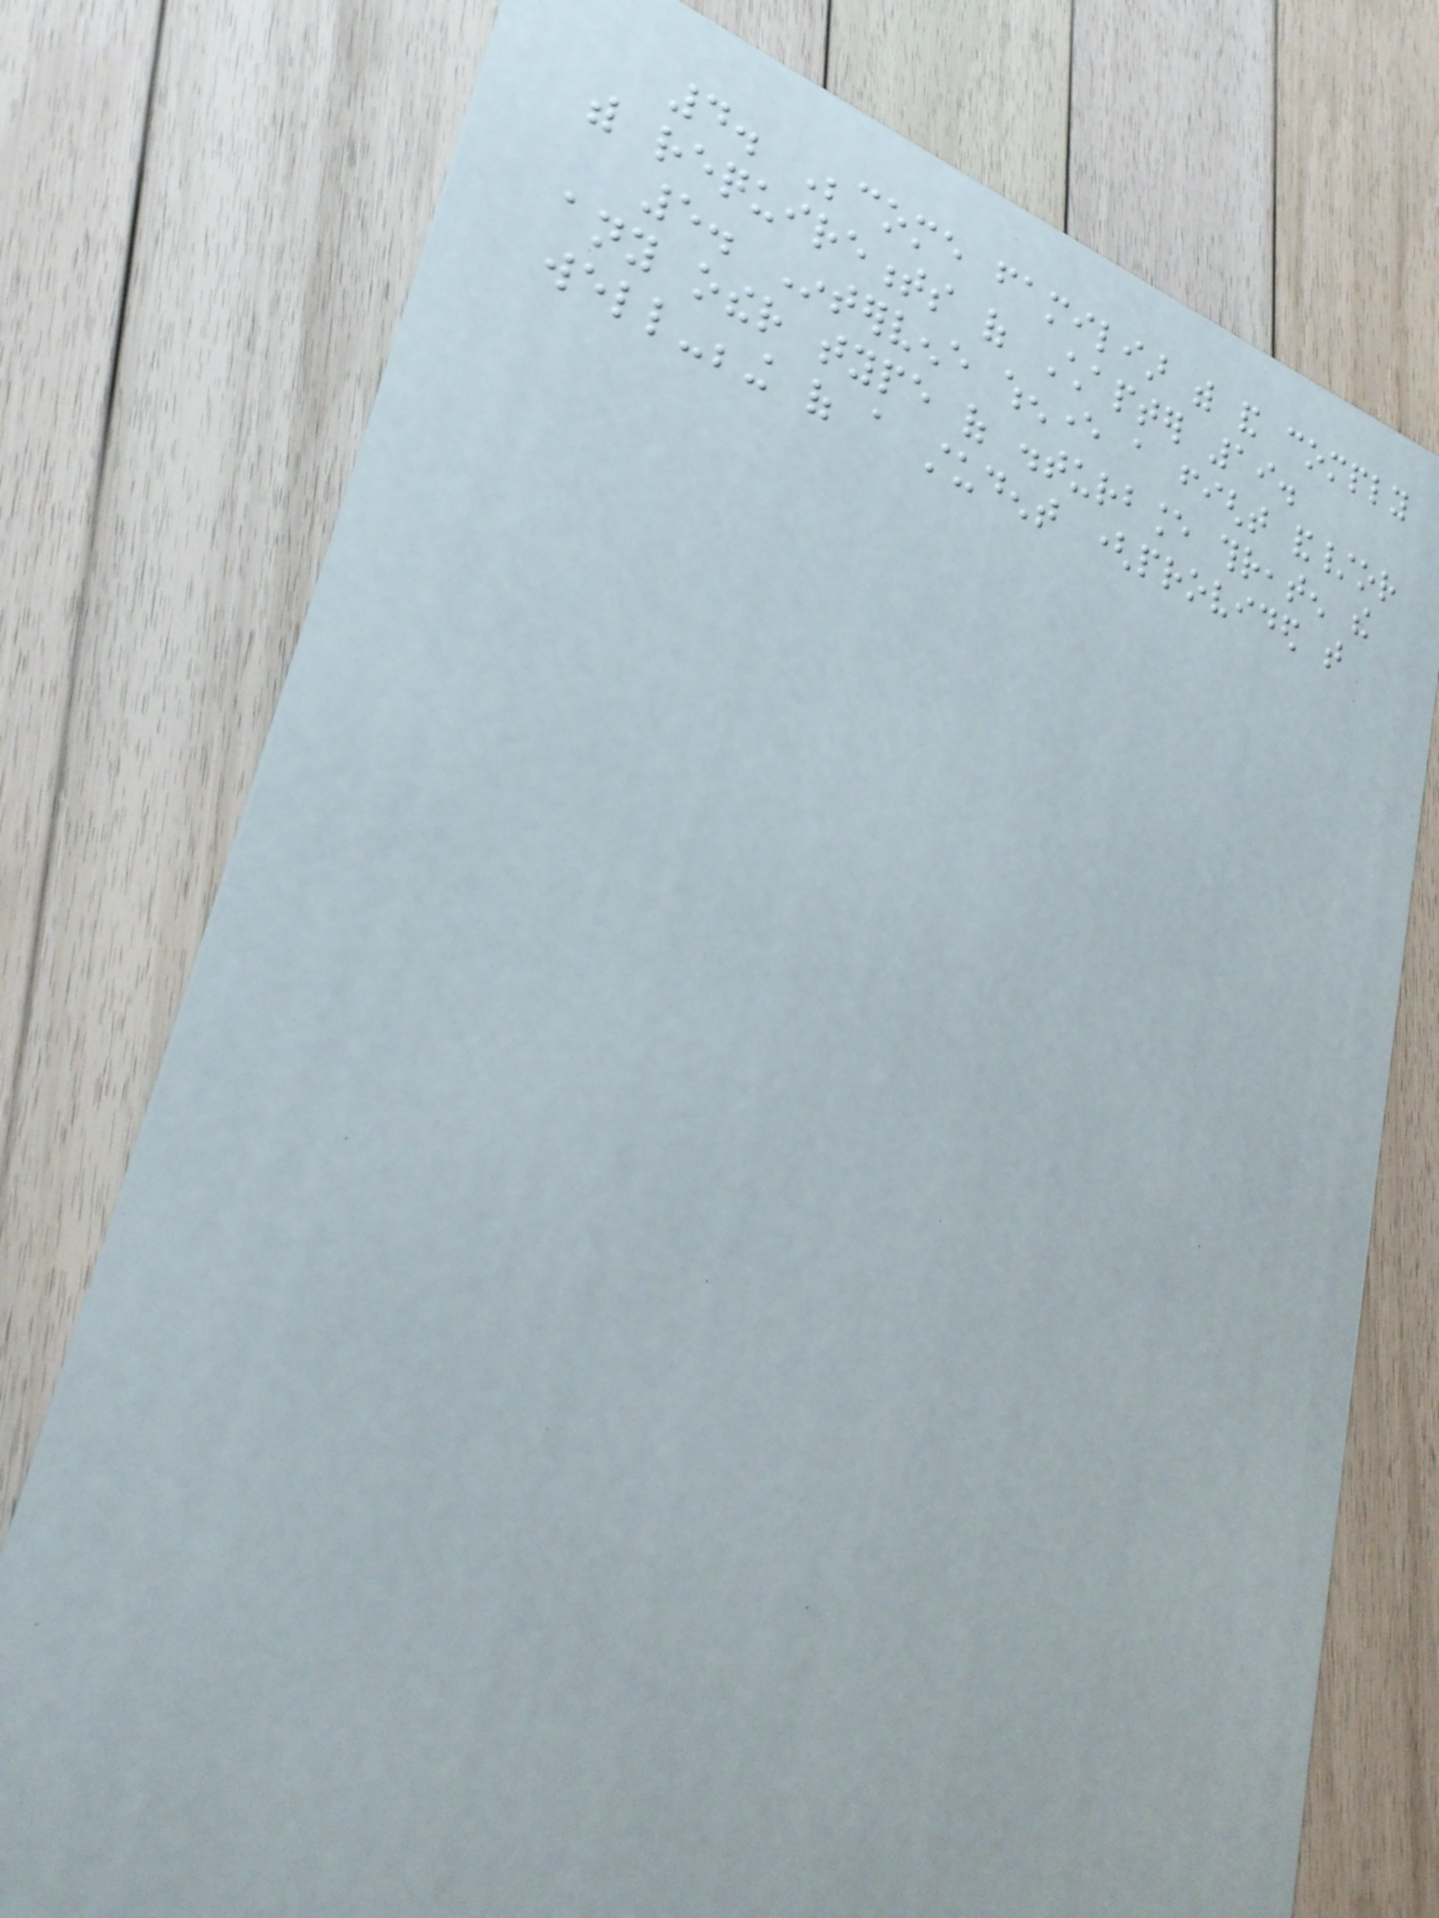4. Become familiar with and comply
with requirements of Chapter 19.
5. Intervene whenever a fight and/or
any other type of disturbance threaten the
well-being of a student (provided that
